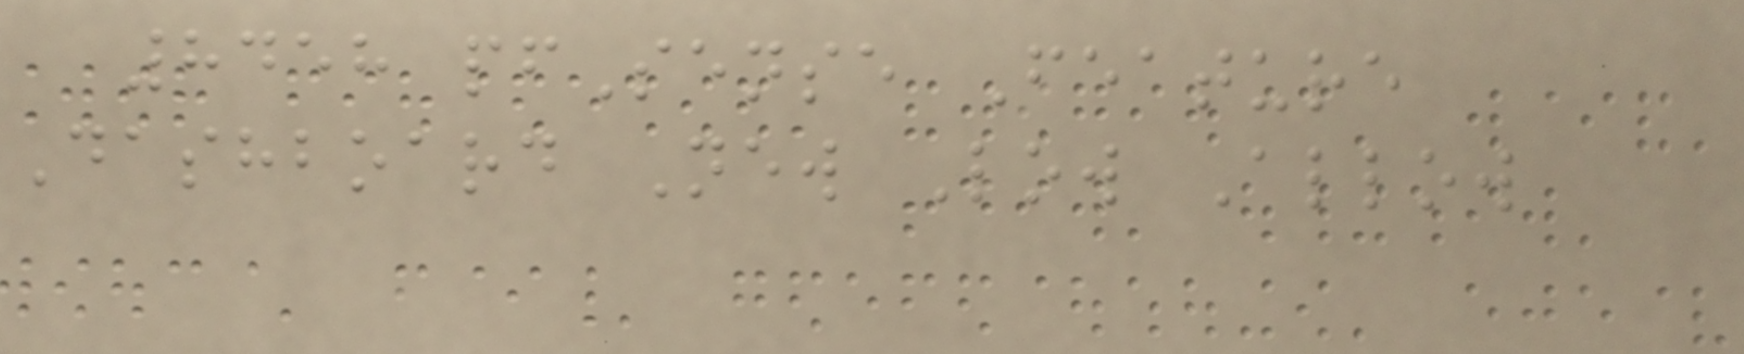8458 pfSense Feature
Dashboard New Low Allow
